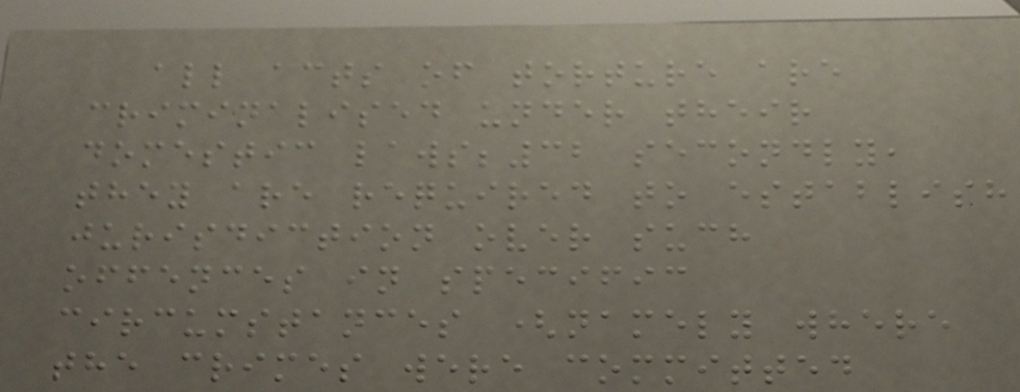all acts of torture are
criminalised under their
domestic laws;32 secondly,
they are required to establish
jurisdiction over such
offences in specific
circumstances (namely where
the crimes were committed
